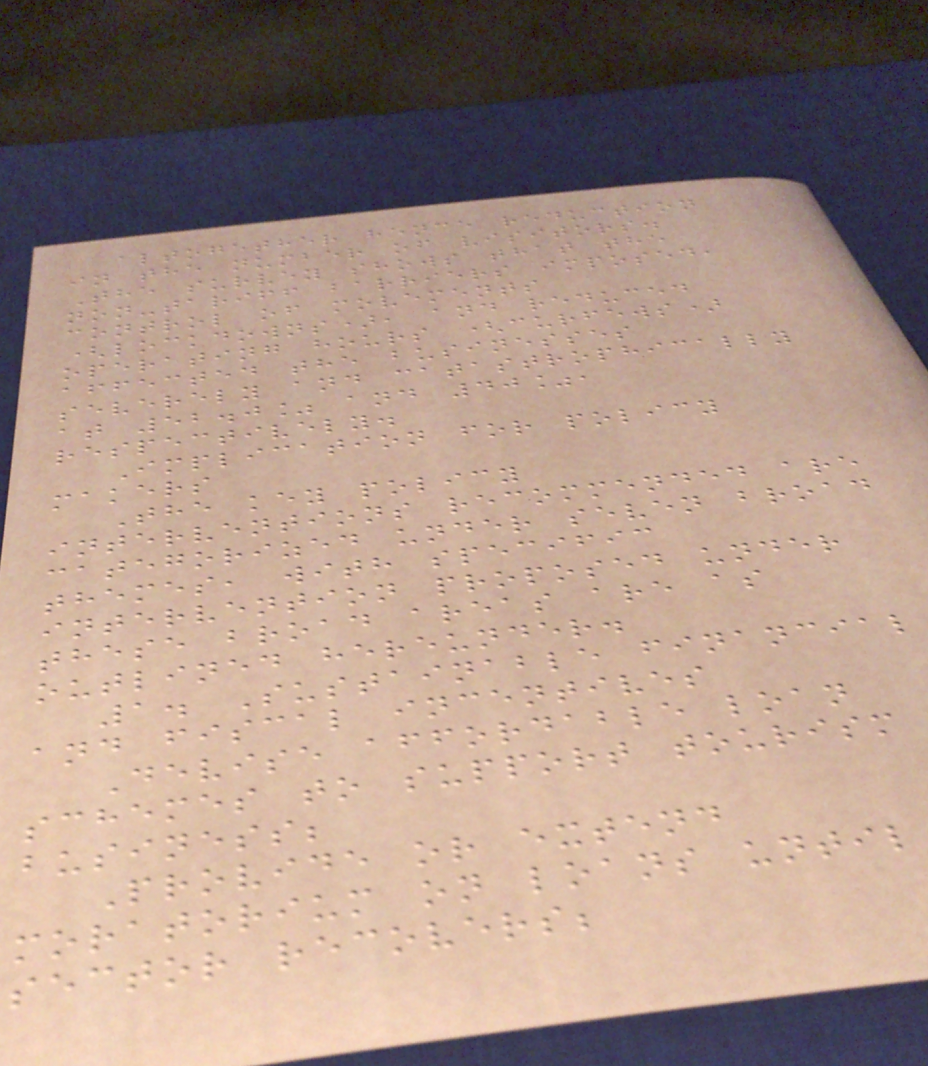altogether hence reduction
in the number of visitors.
The survey shows that the
non-tariff barriers imposed,
control of movements
(lockdowns), and reduced
operating hours (curfews)
affected the businesses
severely and catastrophically
at 52.0% and 40%,
respectively.
Implication for policy
makers
The key policy
interventions recommended are
categorized under seven broad
themes, with specific
intervention proposed under
these broad areas are as
outlined hereunder.
1. Sustainable financial
and fiscal incentives
Devise affordable loan
schemes to support tourism
business;
Provide or extend
moratorium on loans until
sector recovers;
